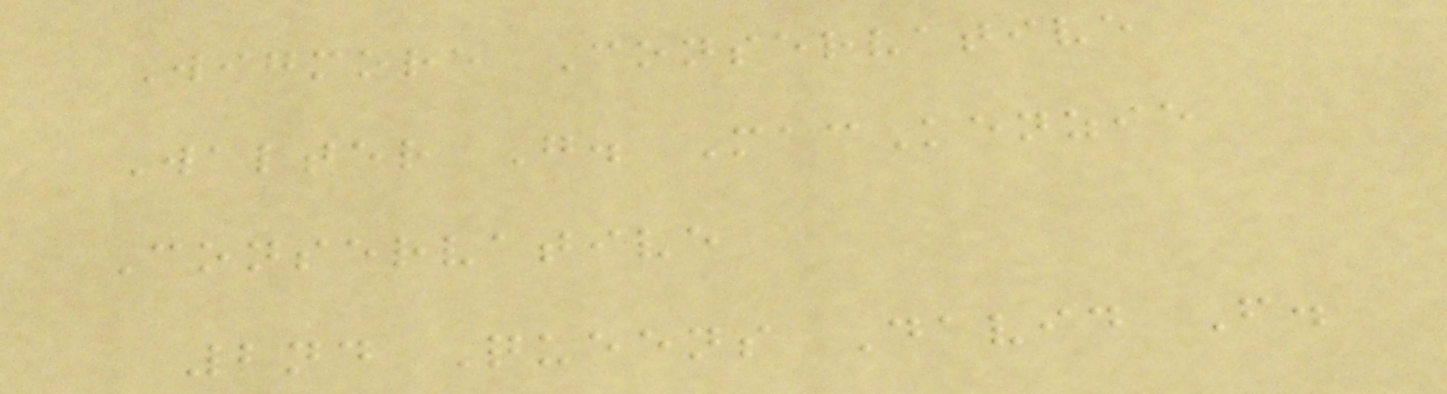Wigmore Conservative
Walter G. MacKenzie
Conservative
2nd Queens David F.
